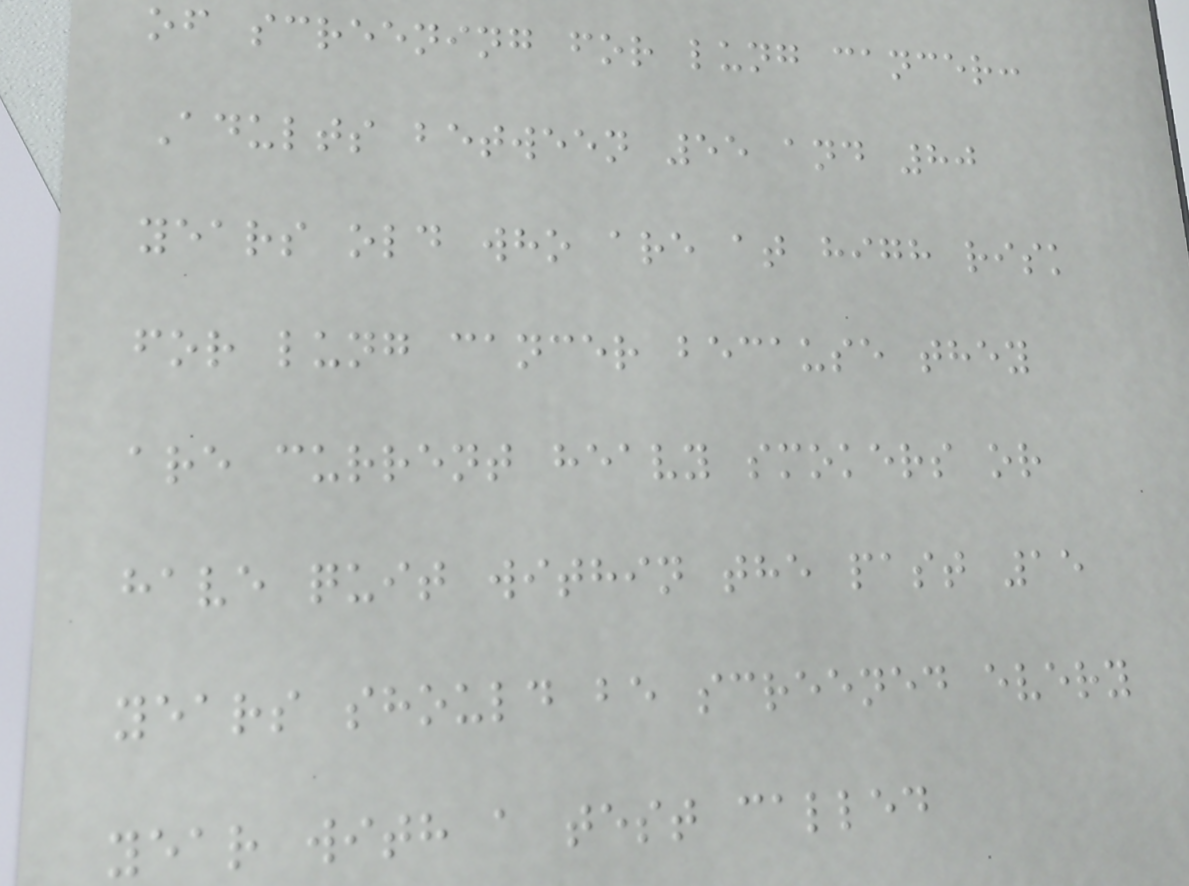of screening for lung cancer:
Adults between 55 and 80
years old who are at high risk
for lung cancer because they
are current heavy smokers or
have quit within the past 15
years should be screened every
year with a test called
